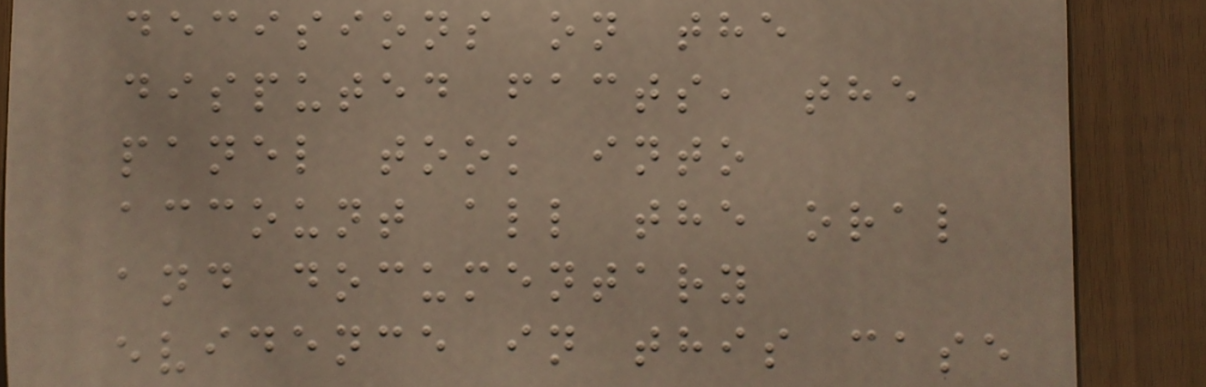decisions on the
disputed facts, the
panel took into
account all the oral
and documentary
evidence in this case
